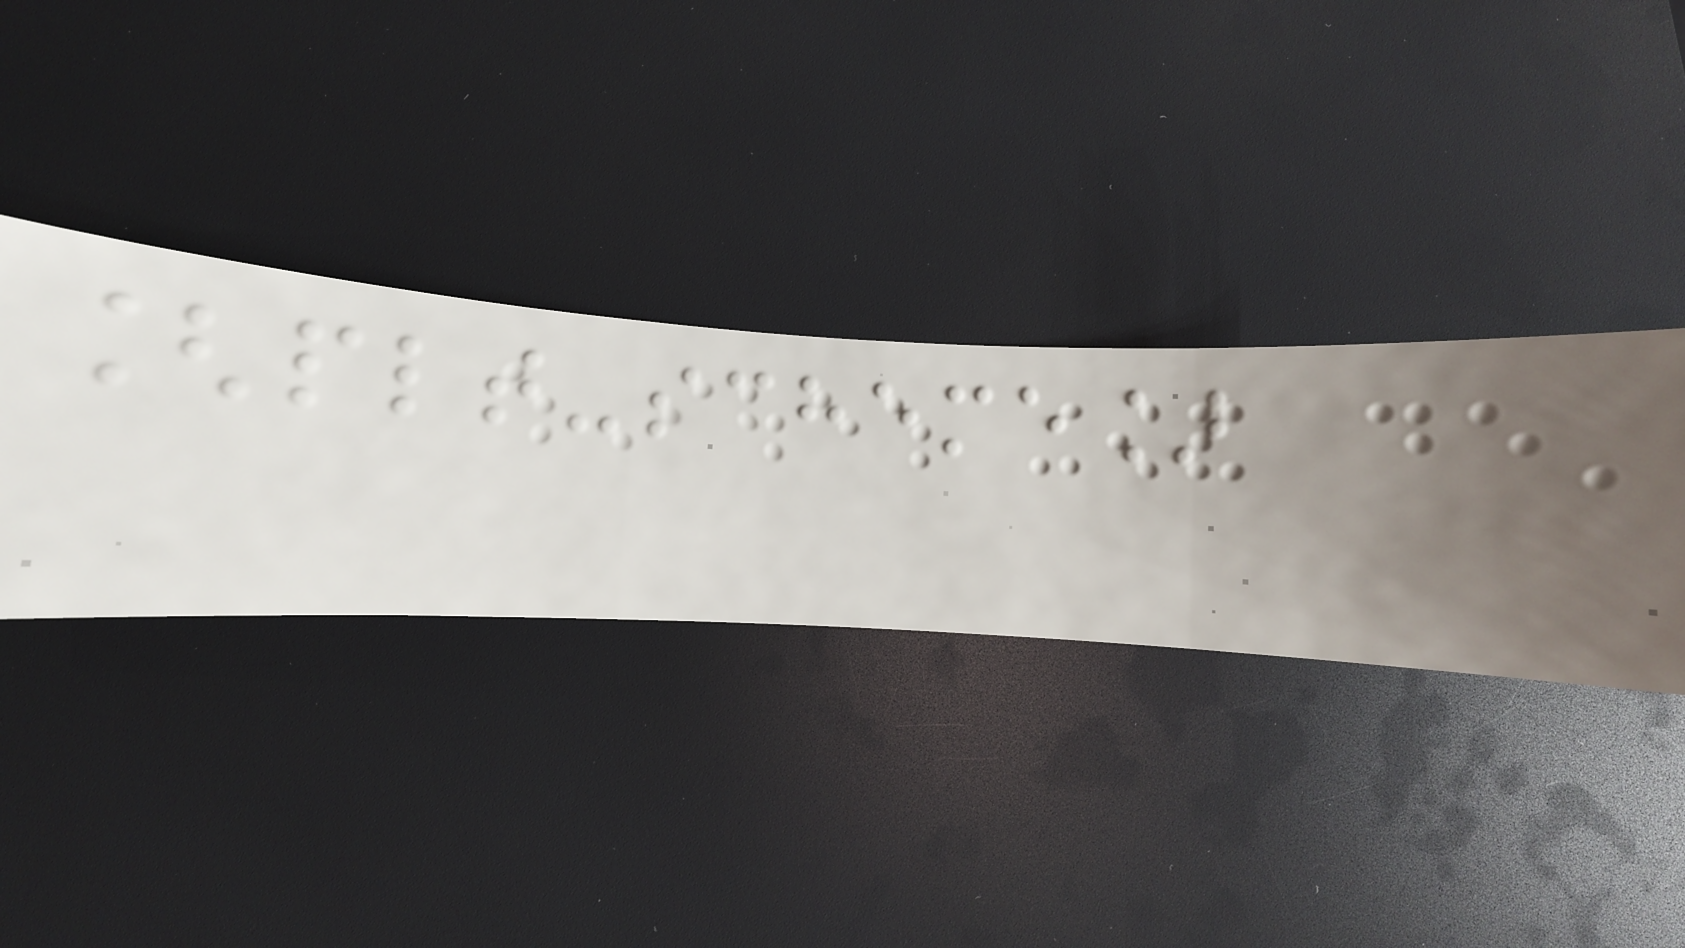[plt-scheme]
